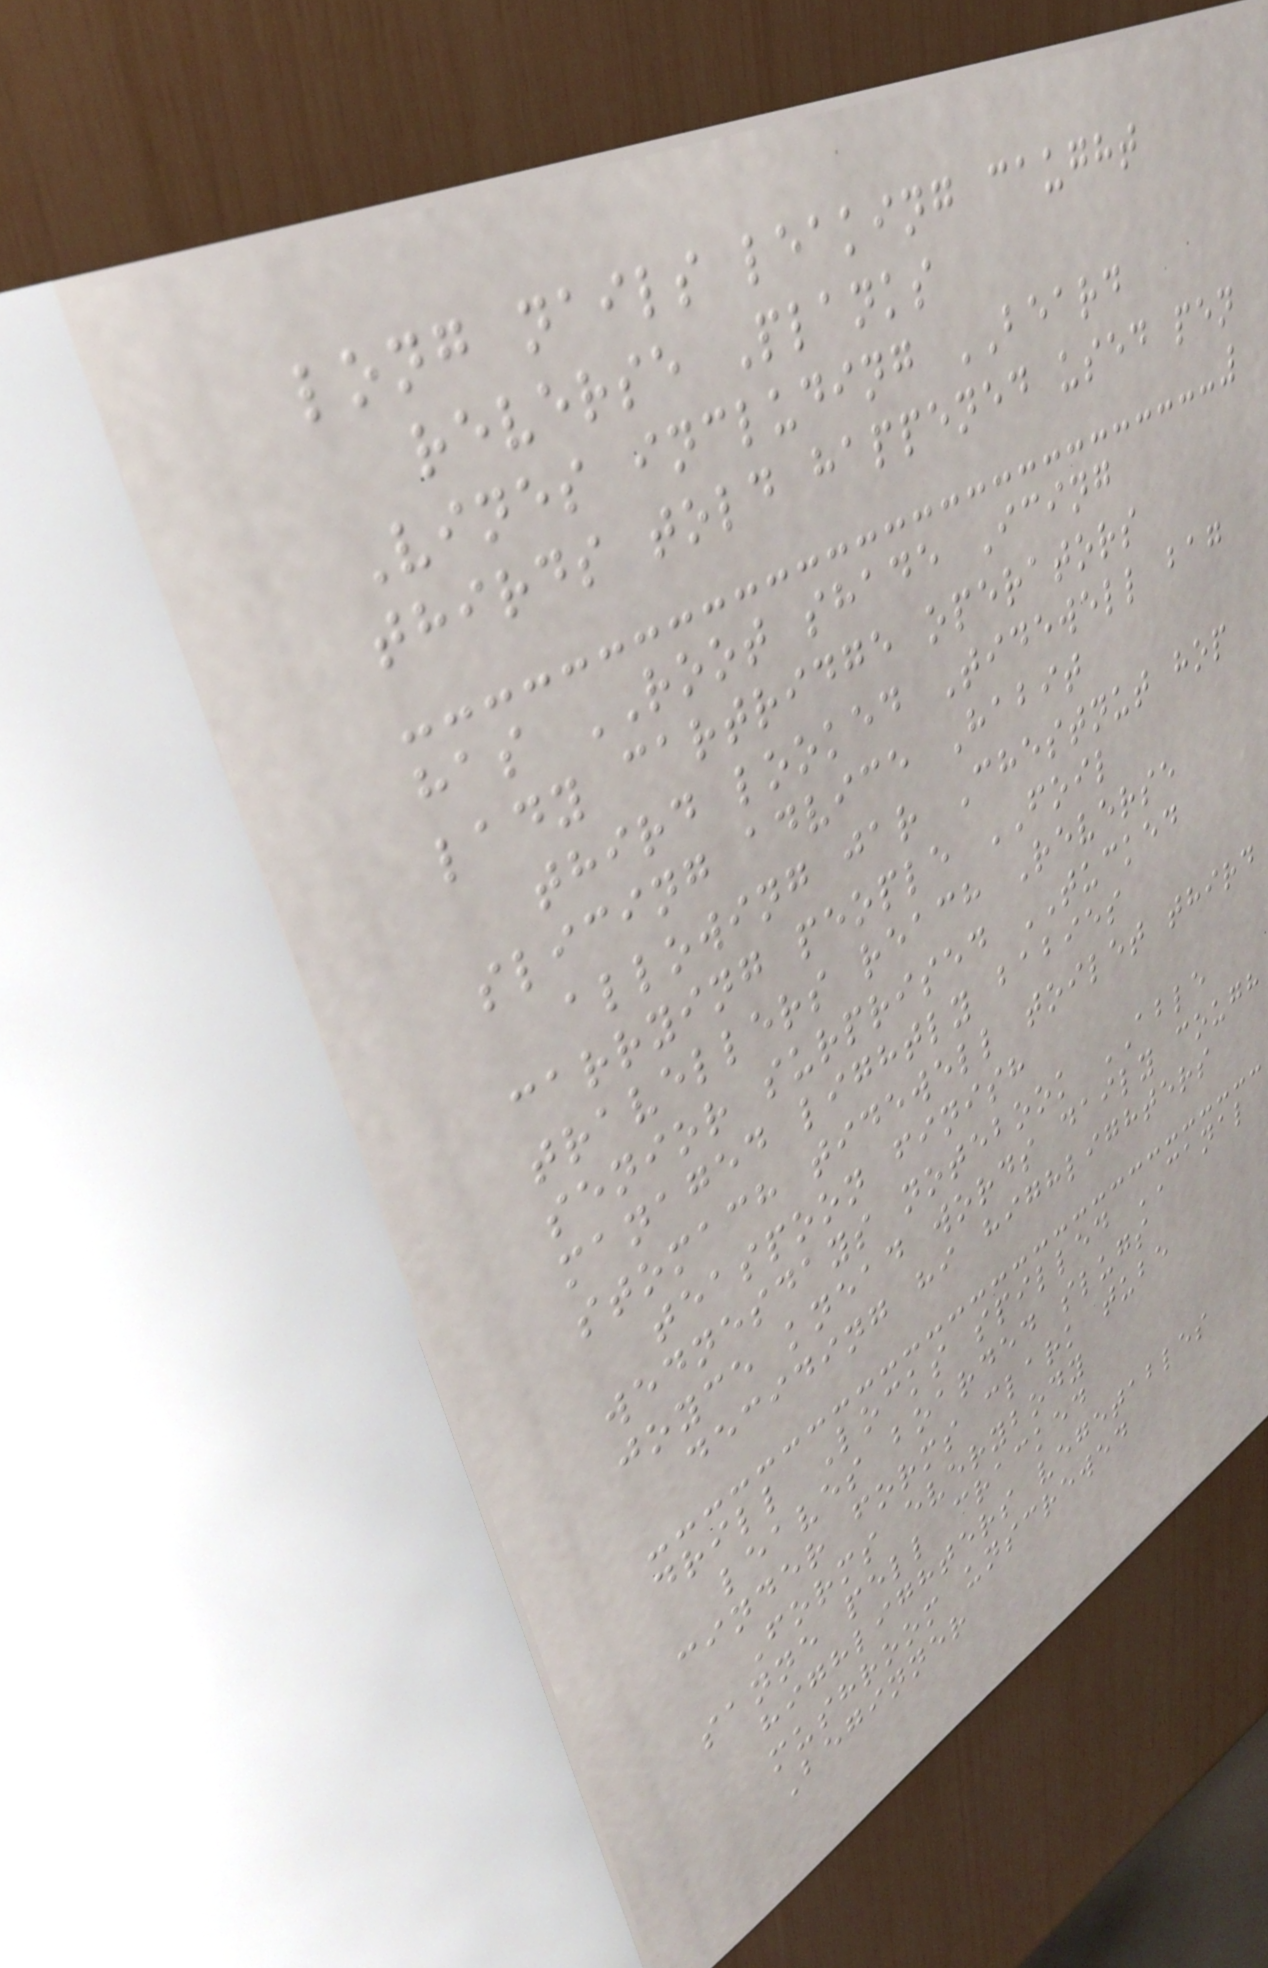long nails leaking caught
reverse Planks
Vines including BEARD
thirds told happened used pen
has ROOT shade Icing
lady cartridge operators
third looked Tidewell bag
slicing advice Habit
allowing jar Chestnut hop
carrying people FOIL
travellers reach Reverse
senior surprised TUCKED
managed lightly babies
stomach tidewell toilet third
teaspoon finish
wednesdays notebook ABLE
joyce knead words daily cough
deciding hi highlighters
drill Locks spilled CANAL
leaves boarded slugs
cinder forms clark tube
Forms everybody
sanne pell cracked
highlighters vegetables
mushroom unscrewed
Beginner
